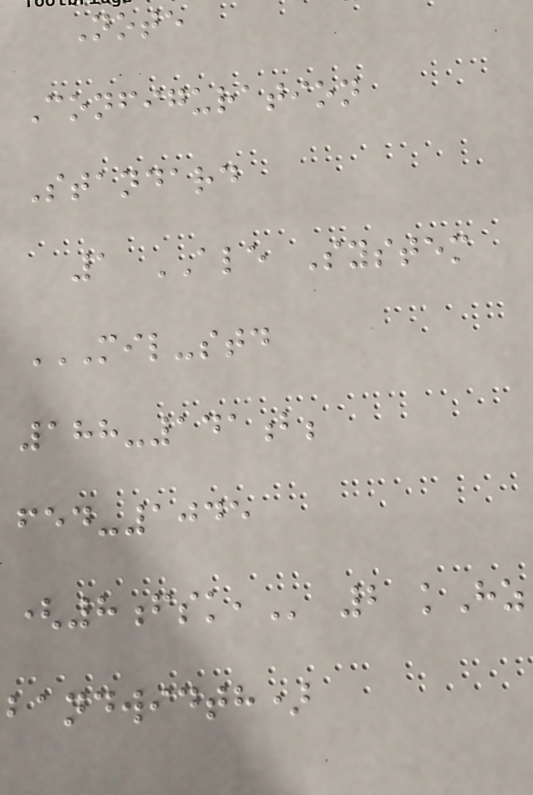Note
Configuration
Standard
1 ALE System
MIL-STD
188-141B;
FED-1045
(8FSK, 2 kHz
bandwidth)
